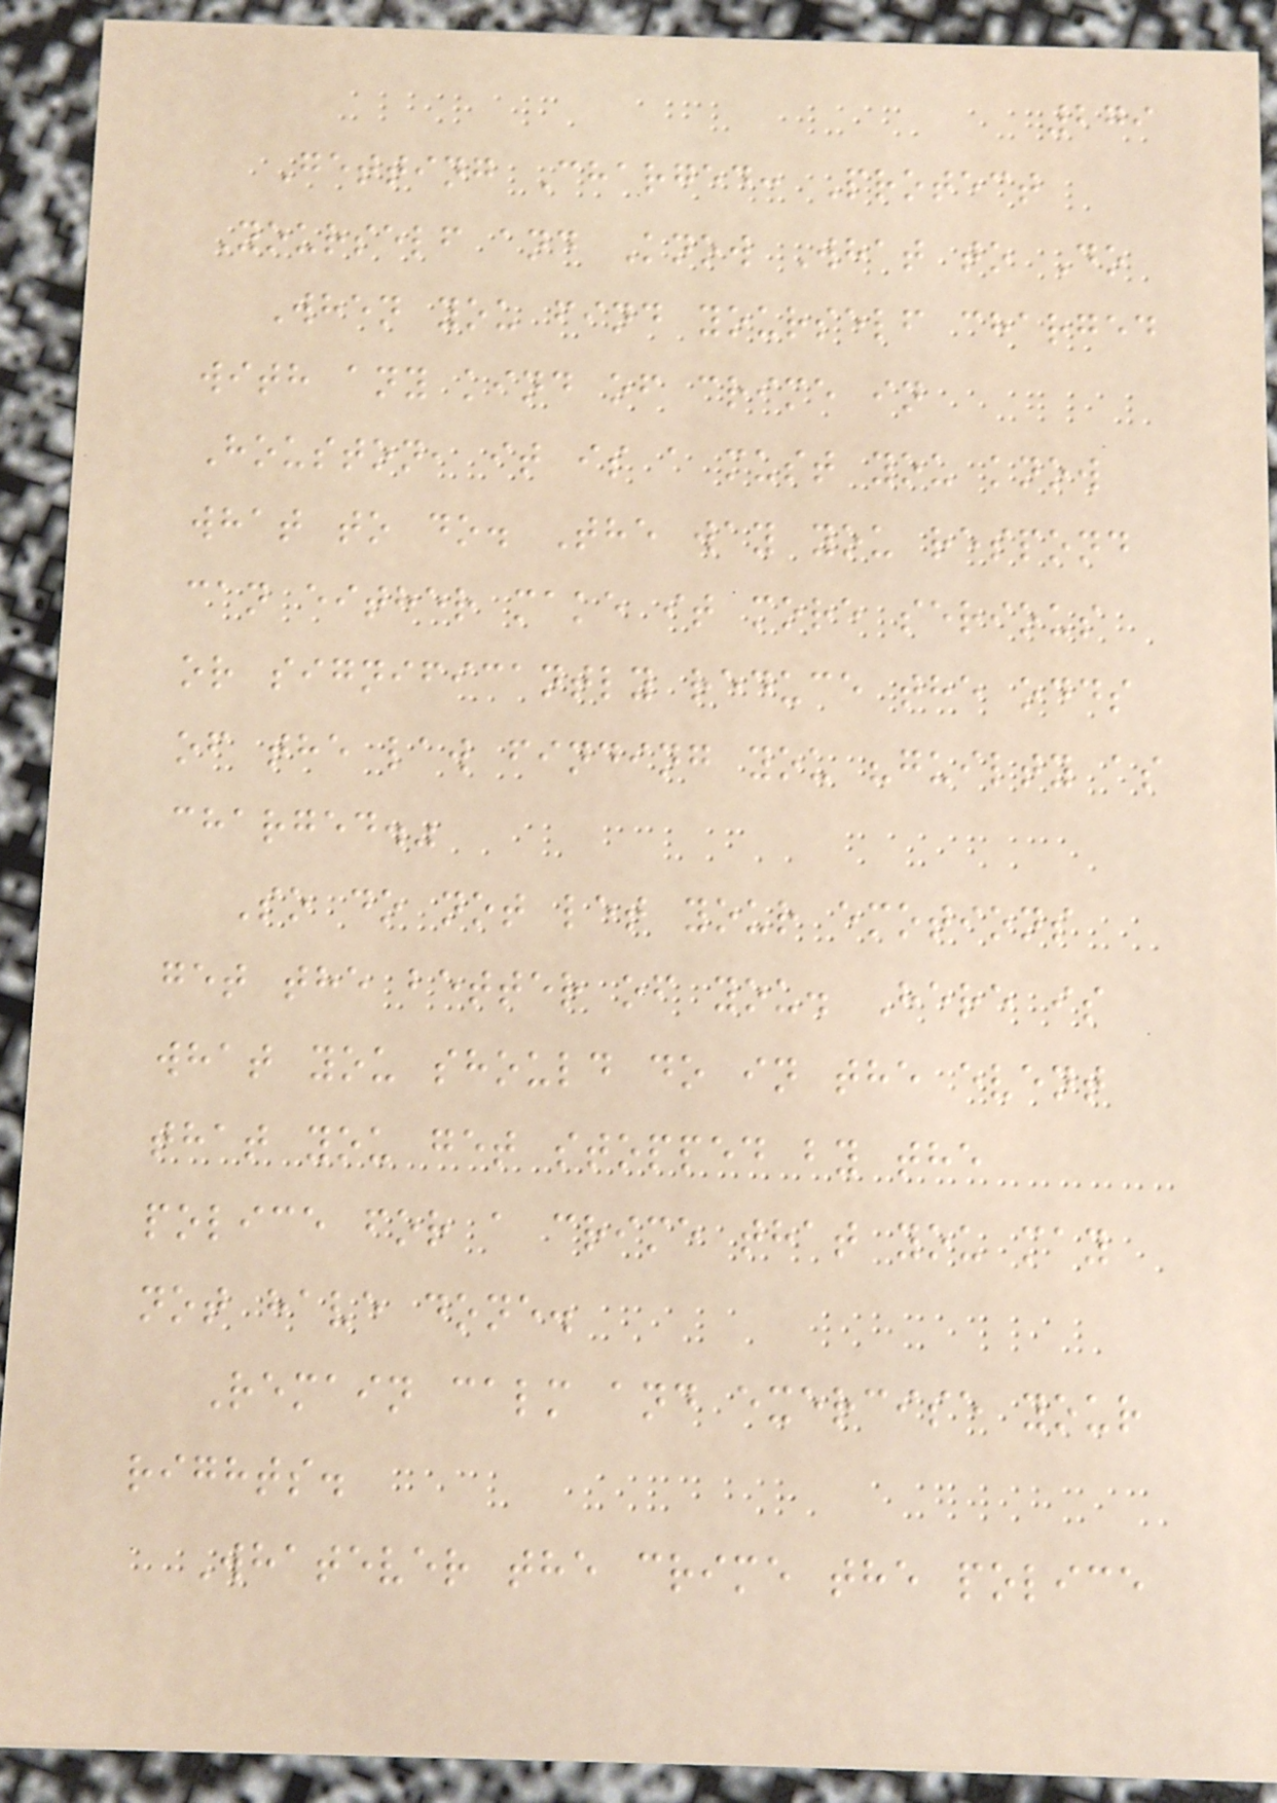279
Getting Charged: Protect
Yourself and Know What to Do
When you find yourself charged
with any kind of crime in
Houston, it is a must you know
what to do. The way you respond
can either make it more serious
or significantly reduce the odds
of the law finding you "guilty as
charged."
So do not let your emotions
get the better of you. Here is
what you should do in the event
that you get stopped by the
police for a crime that you may
not have done.
Remain calm and exercise your
rights.
Whatever the crime the police
